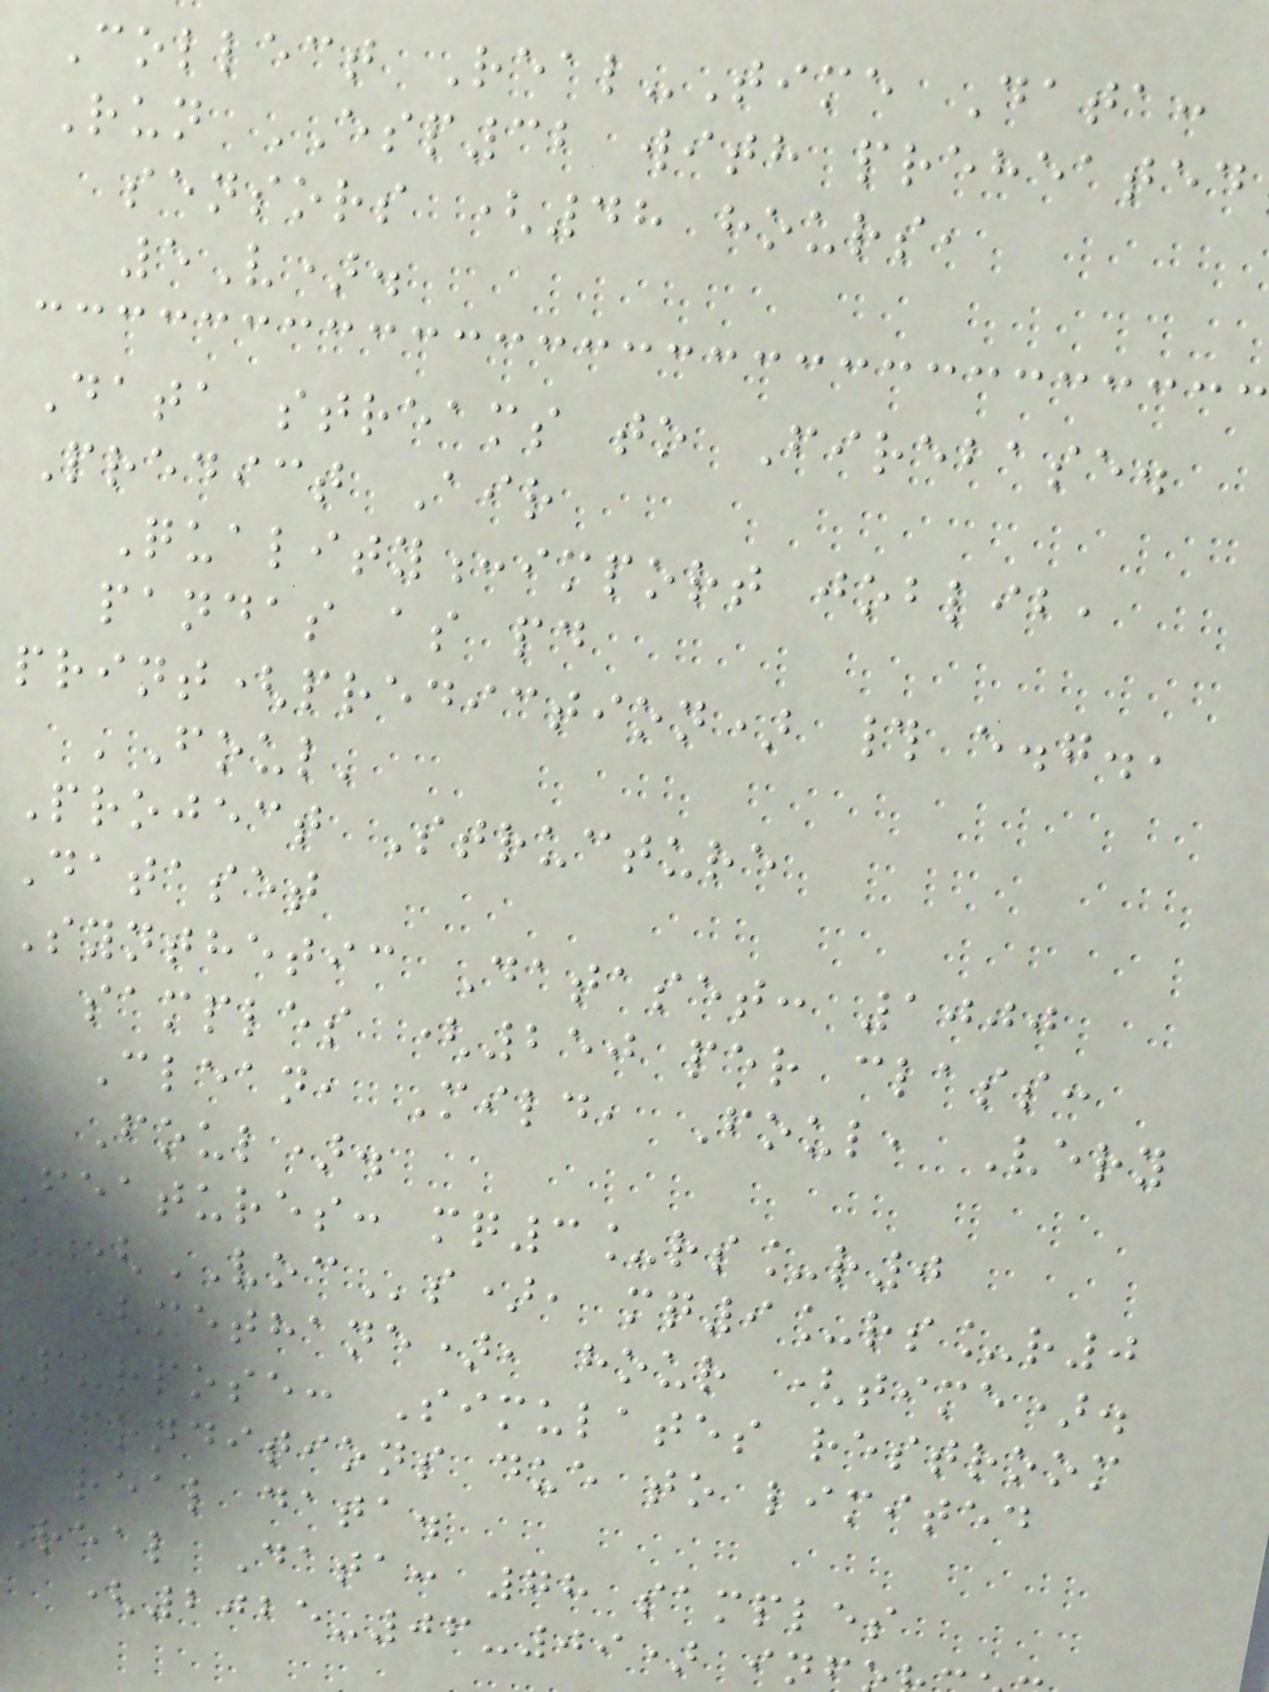Collect Real-Time Data:
Run ESP32 with preheated
sensors (48 hours,
5V).
Data streams to Firebase.
Predict Air
Quality:import joblib,
pandas as pd
print(prediction) # e.g.,
'Foul'
Project Structure
Dataset
Synthetic Dataset: 1000
samples (250 per class:
Clean, Mild, Foul, Very
Foul).
Features: mq3_rs_r0
(VOCs), mq9_rs_r0
(methane), hour (time).
purpose: Simulates restroom
conditions due to limited
real data.
real Data: 78 samples
(2025-06-09) in
